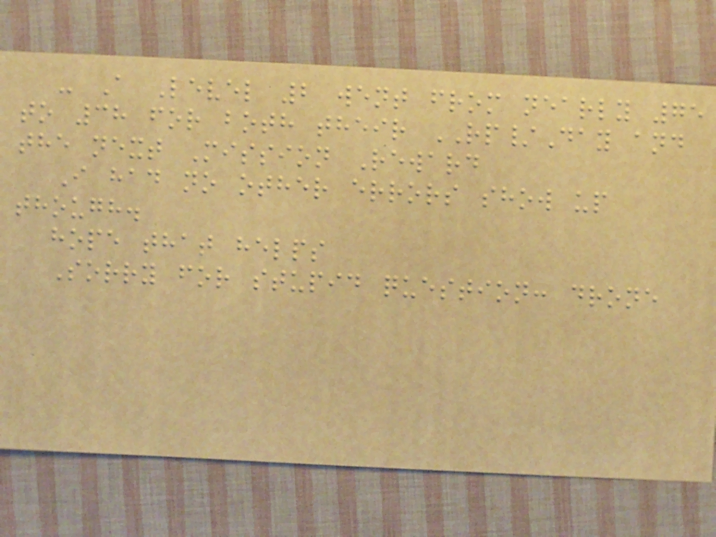- A Level 2 went from nearly 75
to 38 for both their RP/Day and
the next Mission Reward
I had no other errors show up
though.
hope that helps
Sorry for stupid question: drone
